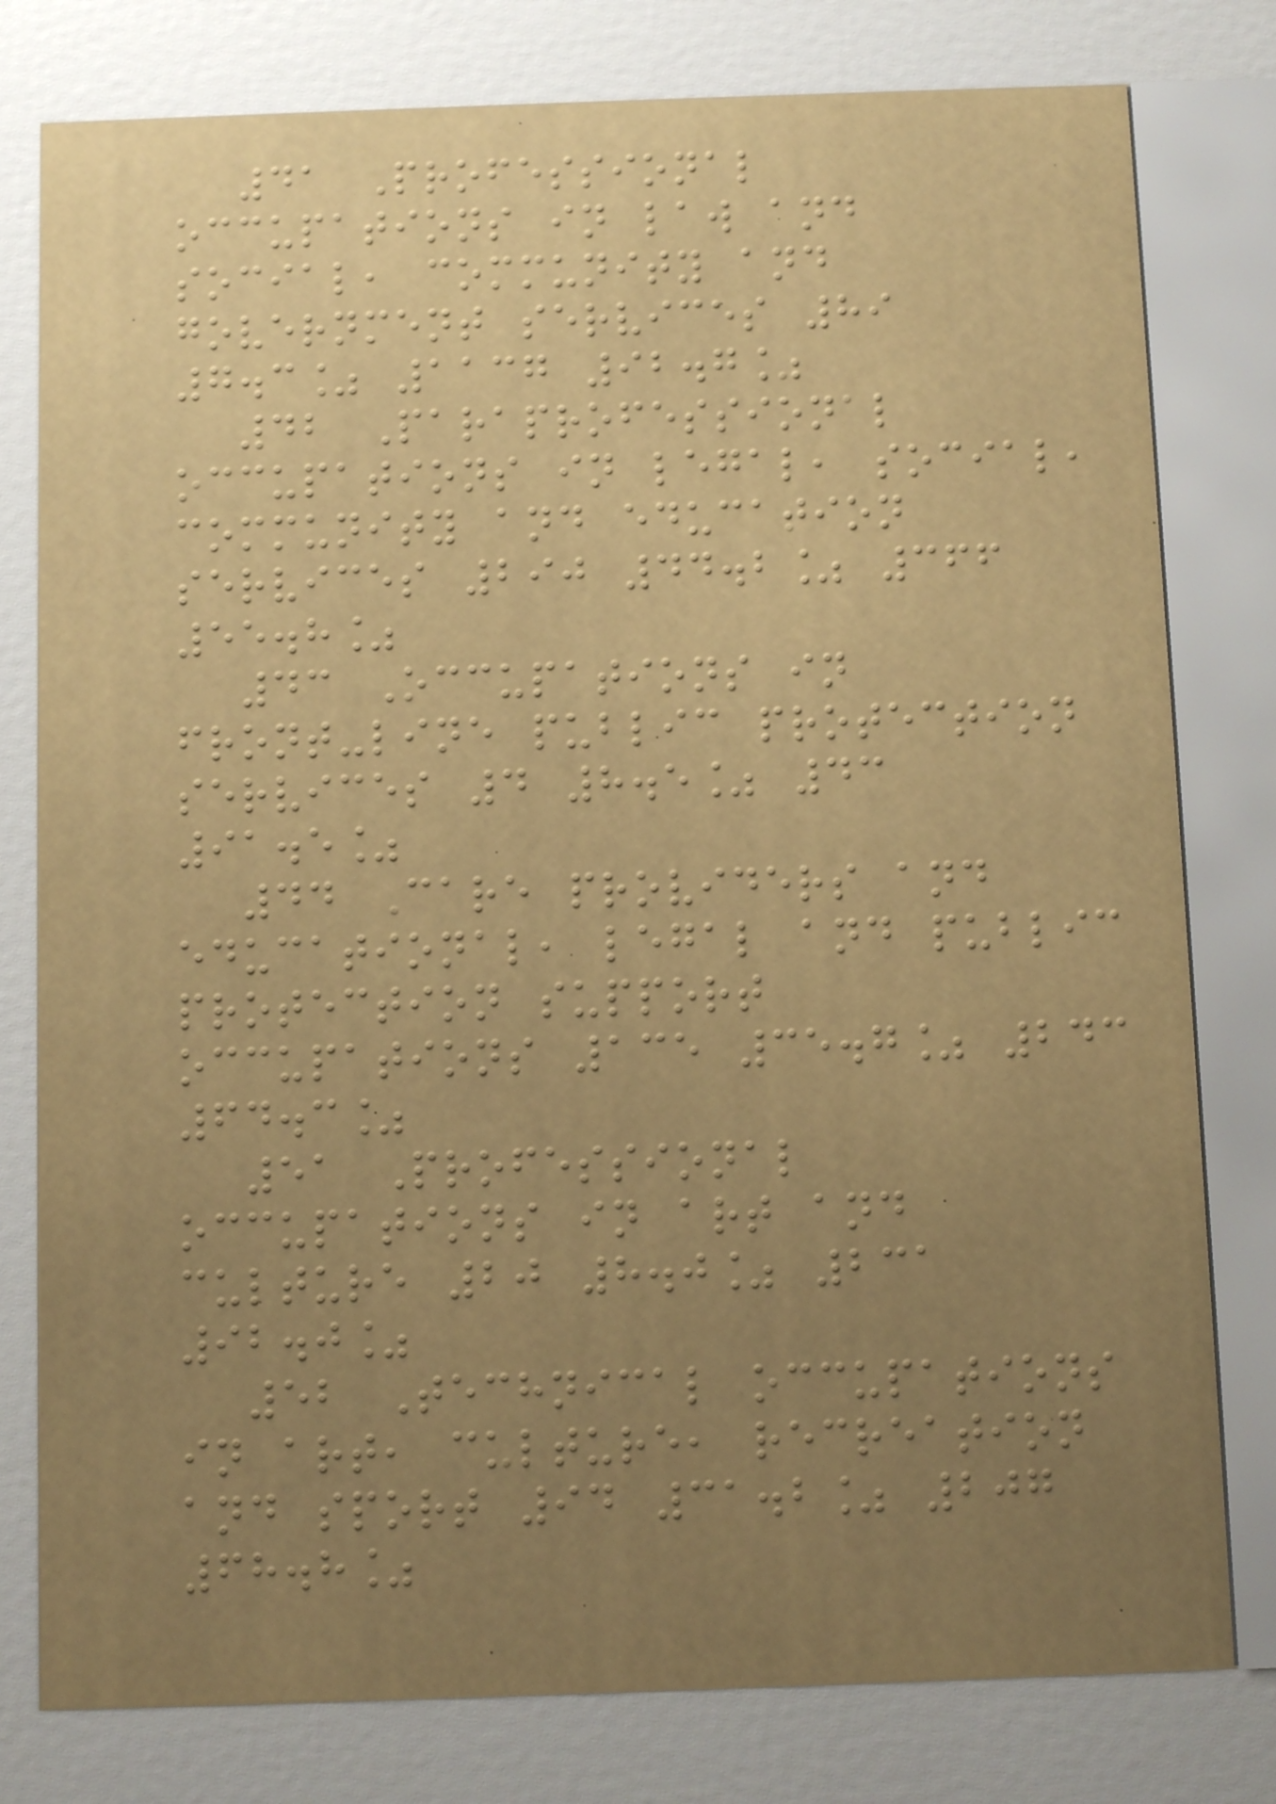41 Professional
occupations in law and
social, community and
government services 89
7.3% 1137 92.7%
42 Paraprofessional
occupations in legal, social,
community and education
services 290 44.2% 366
55.8%
43 Occupations in
front-line public protection
services 4 8.5% 43
91.5%
44 Care providers and
educational, legal and public
protection support
occupations 135 35.7% 243
64.3%
51 Professional
occupations in art and
culture 20 8.0% 231
92.0%
52 Technical occupations
in art, culture, recreation
and sport 94 31.2% 207
68.8%
